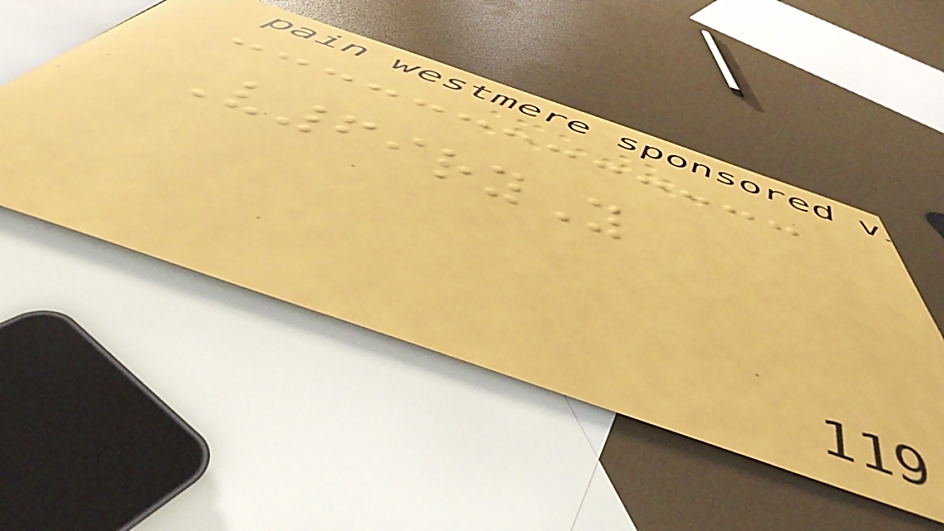V69ryY
